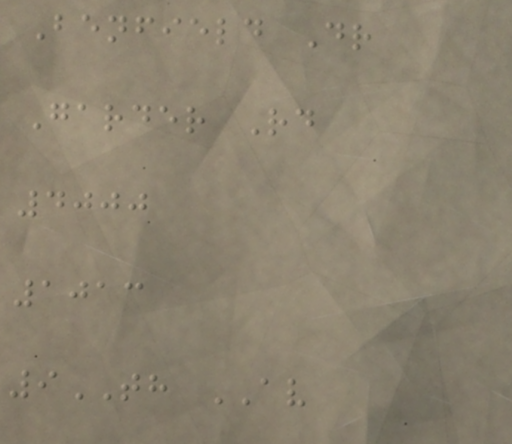Benfield Dr
Garder Rd
4000
1013
9TH AV
